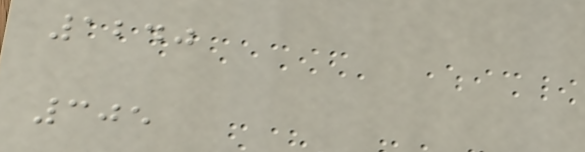1240
305
